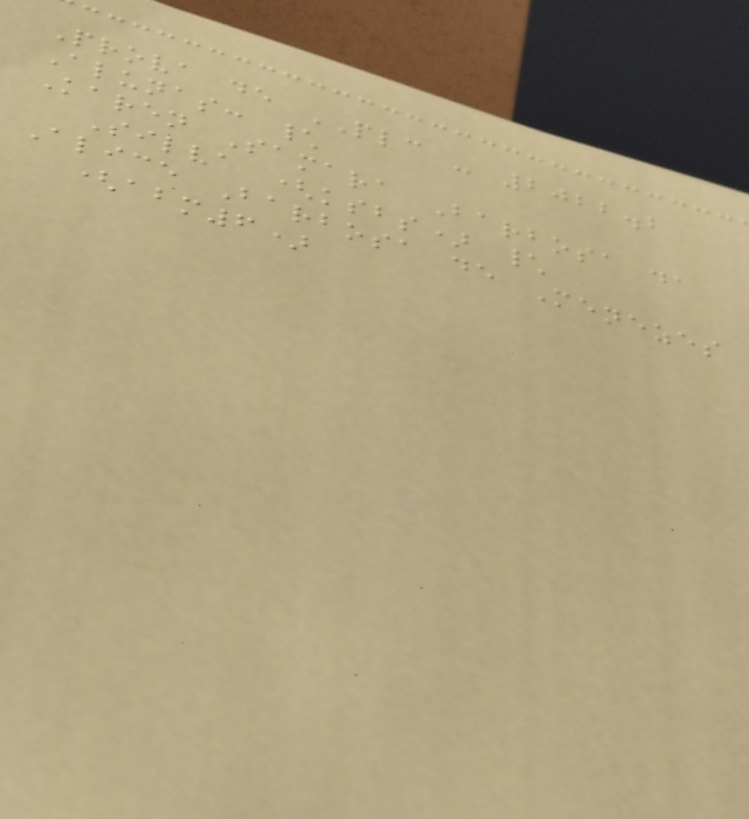Prova de PLC - 2022.2
Alunas: \
Karen Samara Barbosa da
Silva (ksbs) \
Alice Barbosa de Menezes
(abm6)
